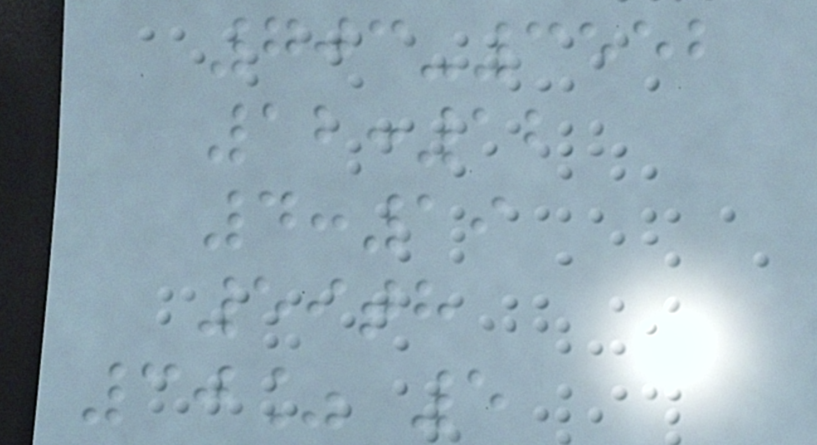703-3552
12:12
4:19
59th
30% 5
